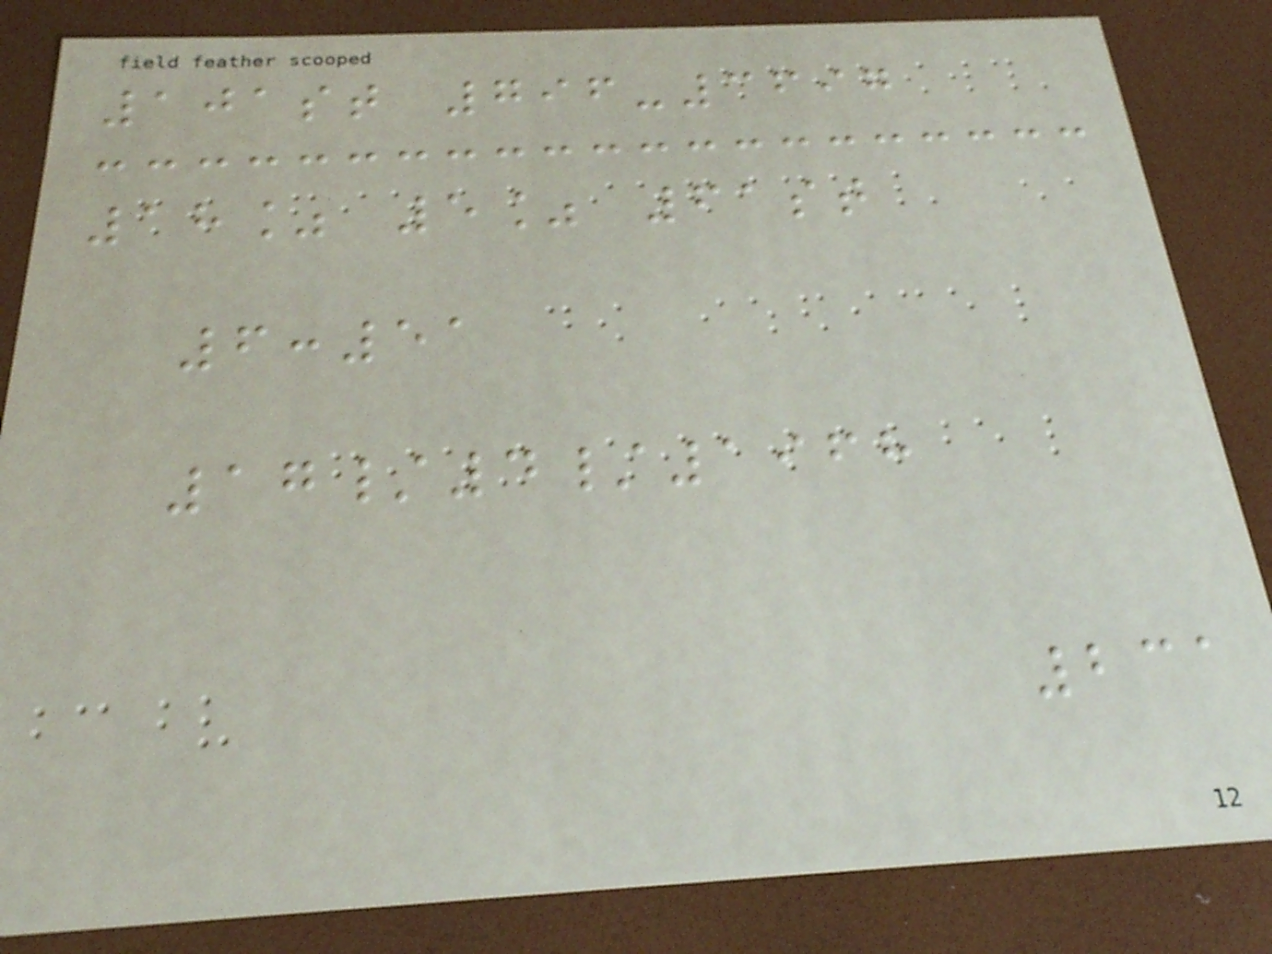101st 796-3697
18% 5% 61st
6:51
17/4/1968
231
